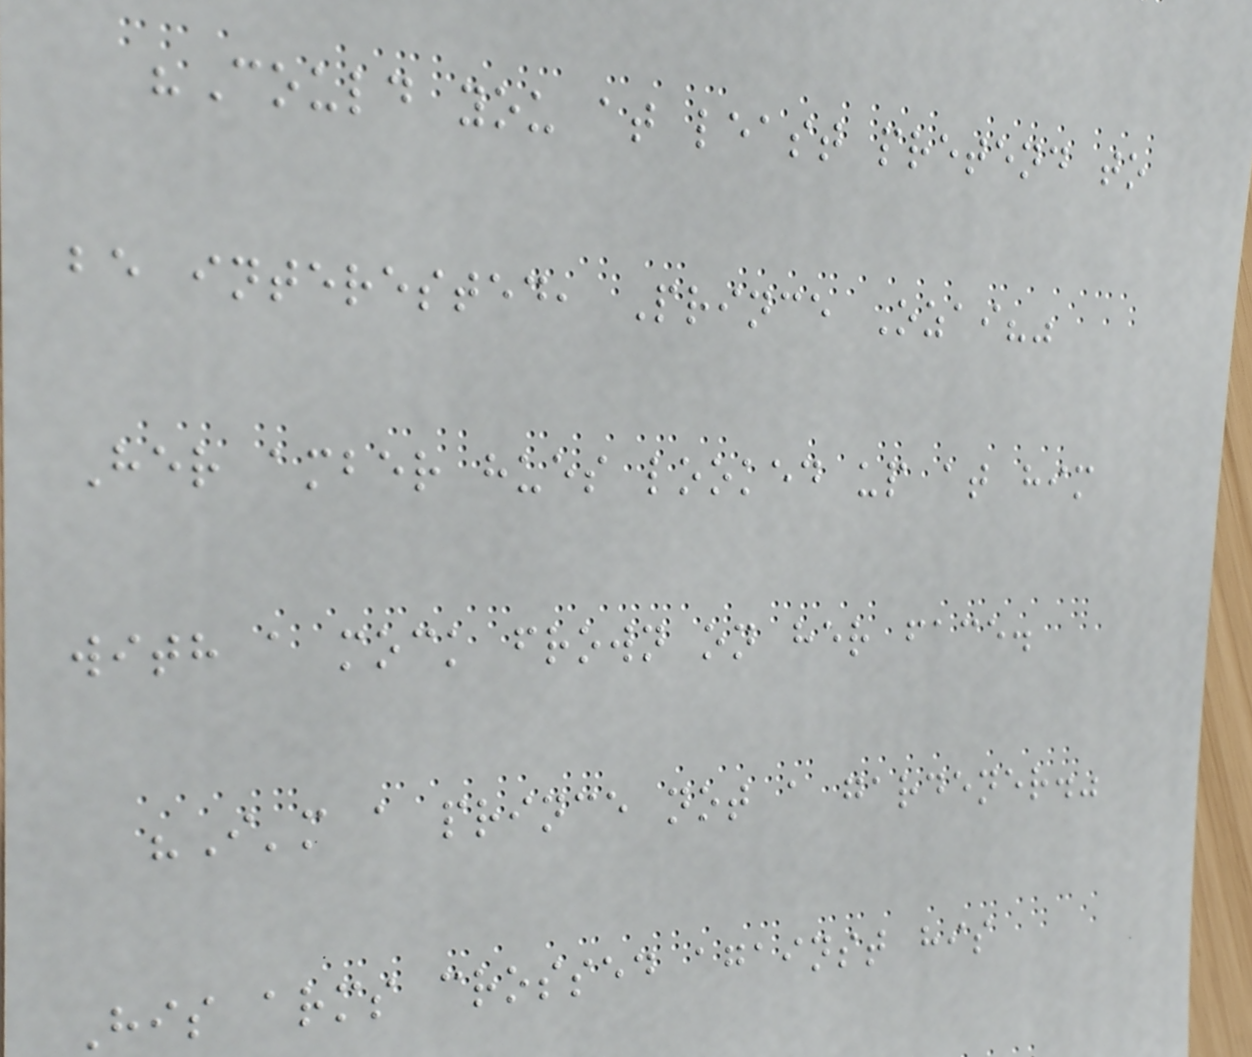"Could you at least pretend to
be interested, Prince Ozai?"
Her amber hues looked up at him
with a mock frown on her face.
"I'm a prince not a gardener."
His arms crossed against his
